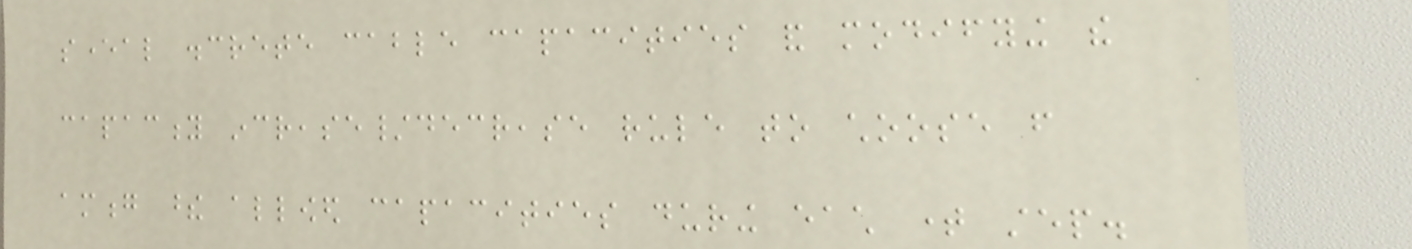several discrete cable capacities and modifying the
capacity increase/decrease rule to choose from
among these allowed capacities during each time step.
